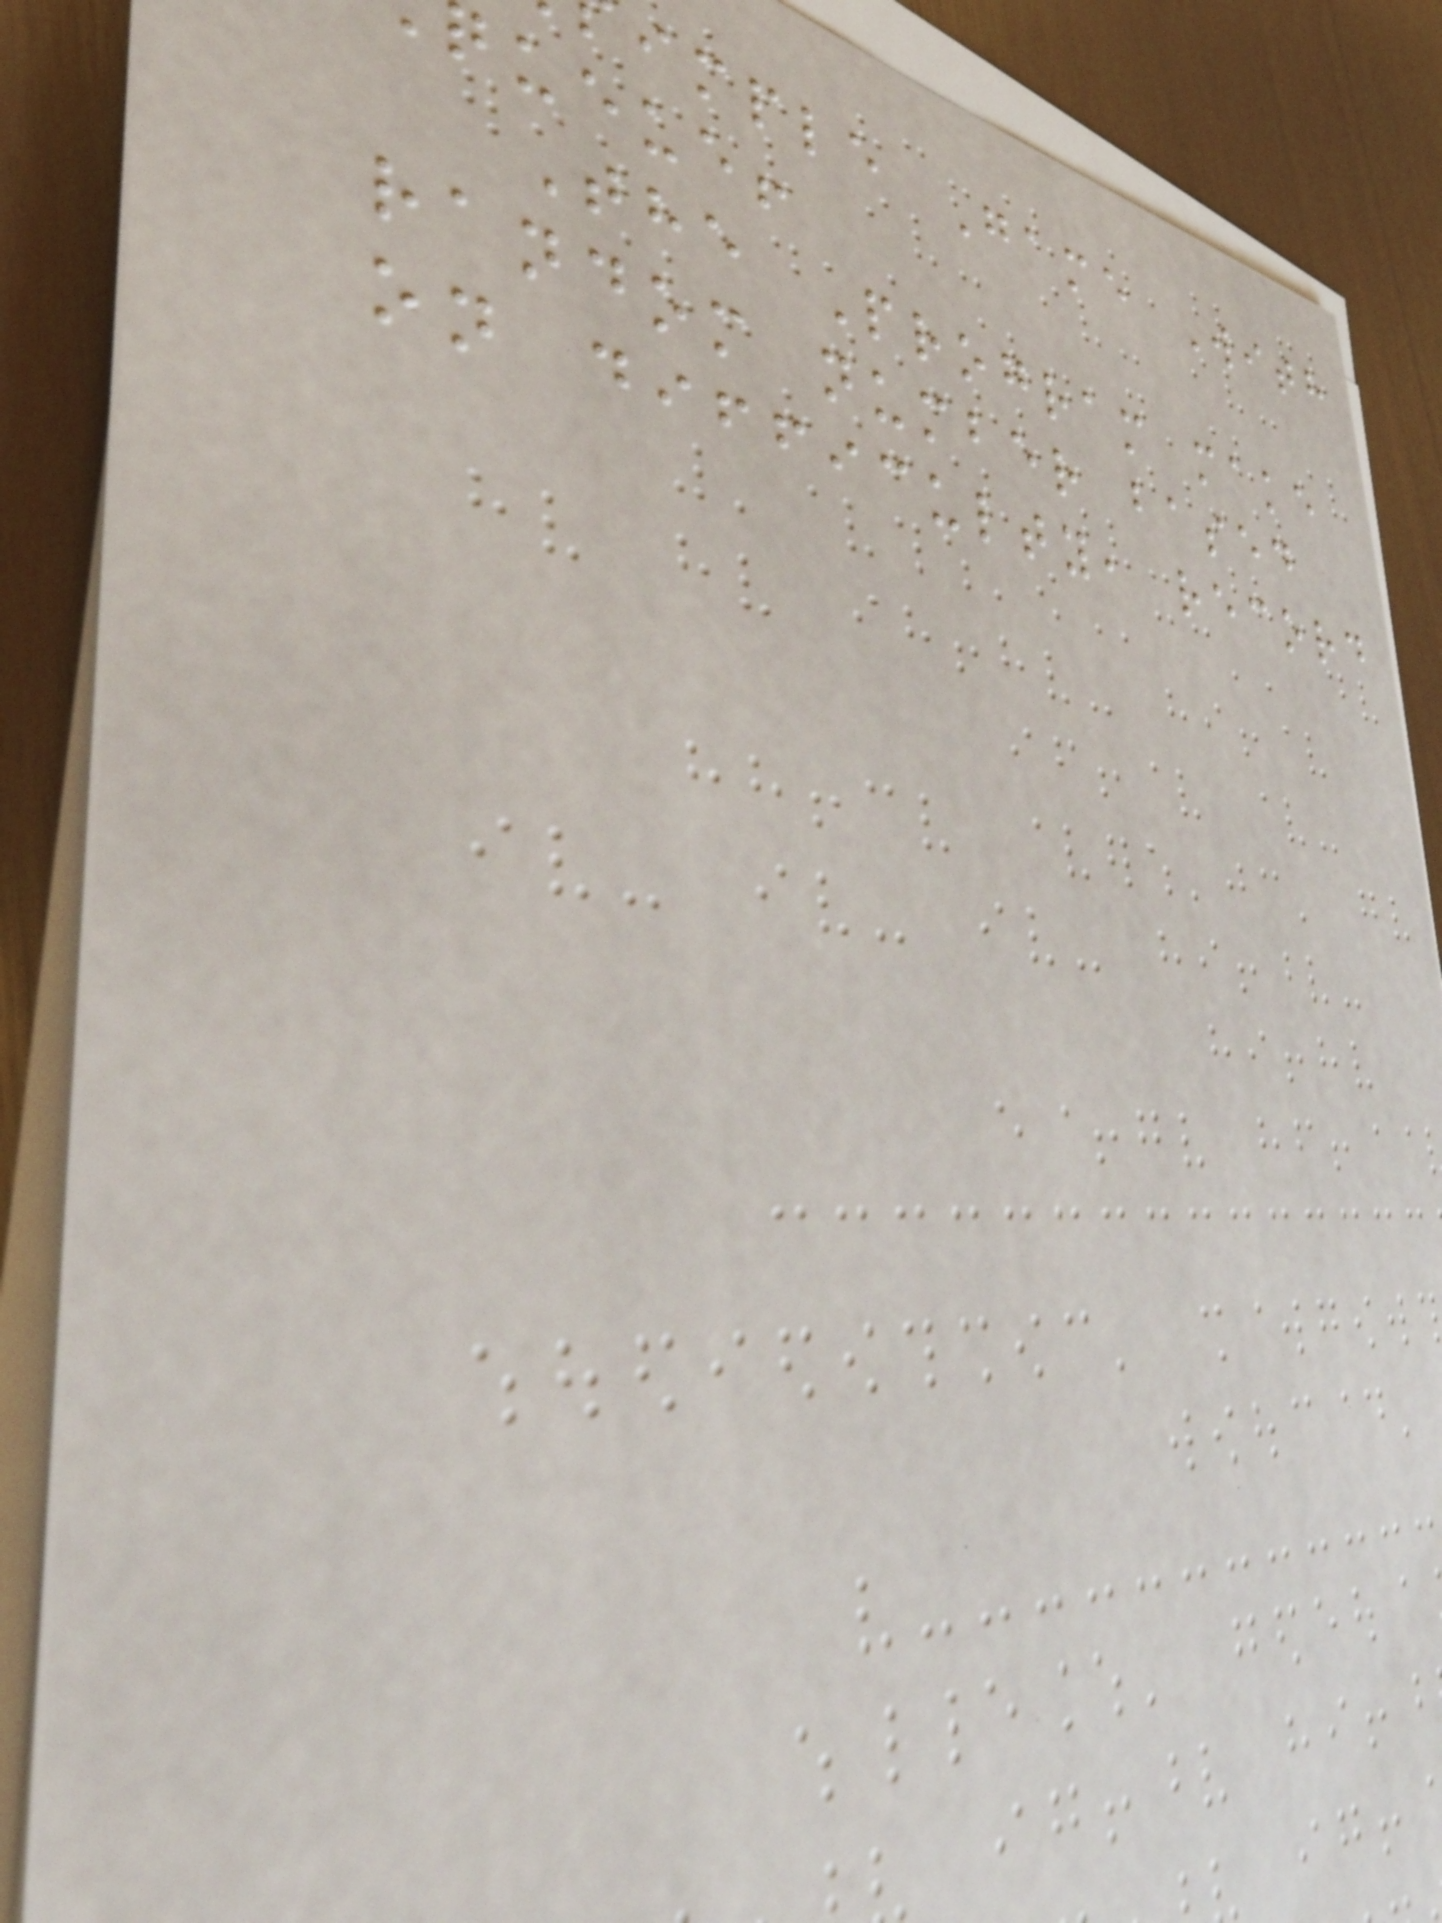imple Game With
ueue!
The Program make
random number based
on difficulty, record
